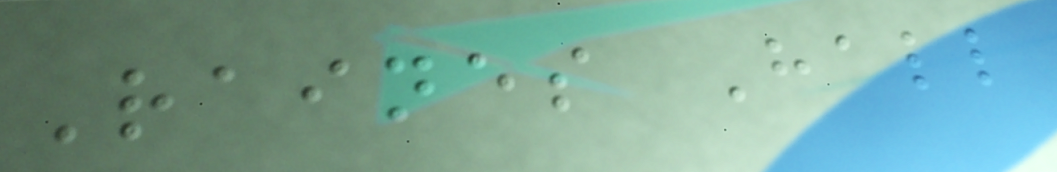Raines Hall
